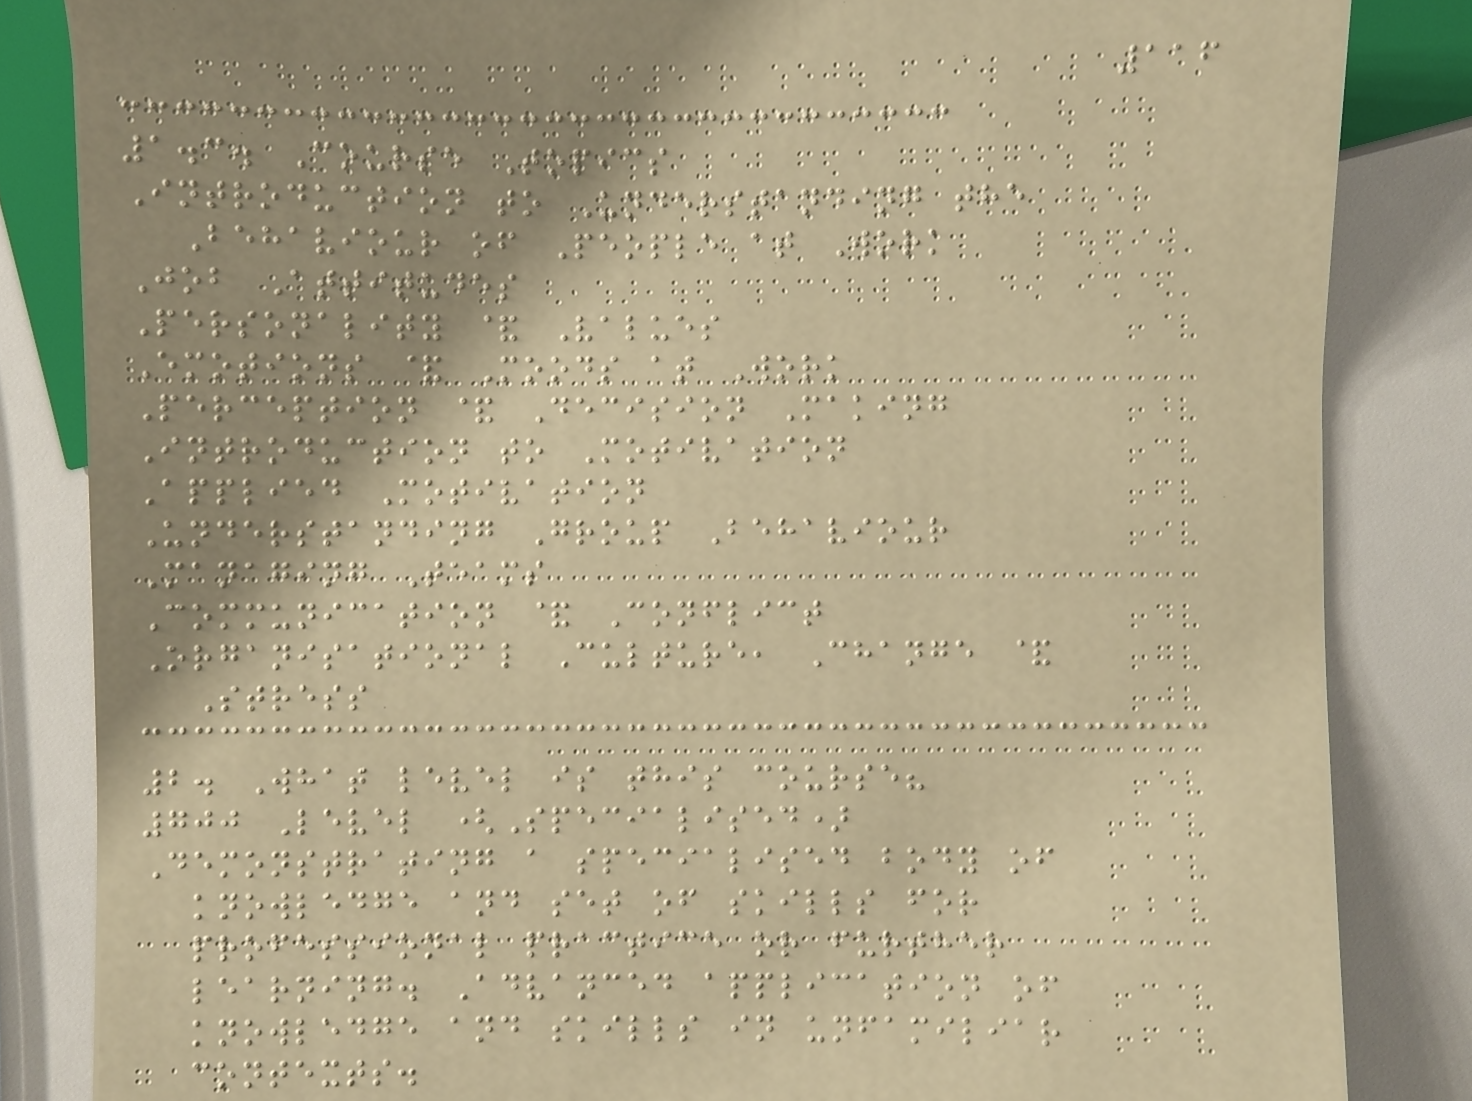116
1.3. Course Topics
Introduction to Understanding the
Behaviour of People at Work
Job Attitudes
Personality & Values
Emotions & Moods at Work
Perception & Decision Making
Introduction to Motivation
Applied Motivation
Understanding Group Behaviour
Managing Teams
Communication & Conflict
Organisational Culture, Change &
Stress
2. What level is this course?
700 Level (Specialised)
Demonstrating a specialised body of
knowledge and set of skills for
professional practice or further
learning. Advanced application of
knowledge and skills in unfamiliar
contexts.
